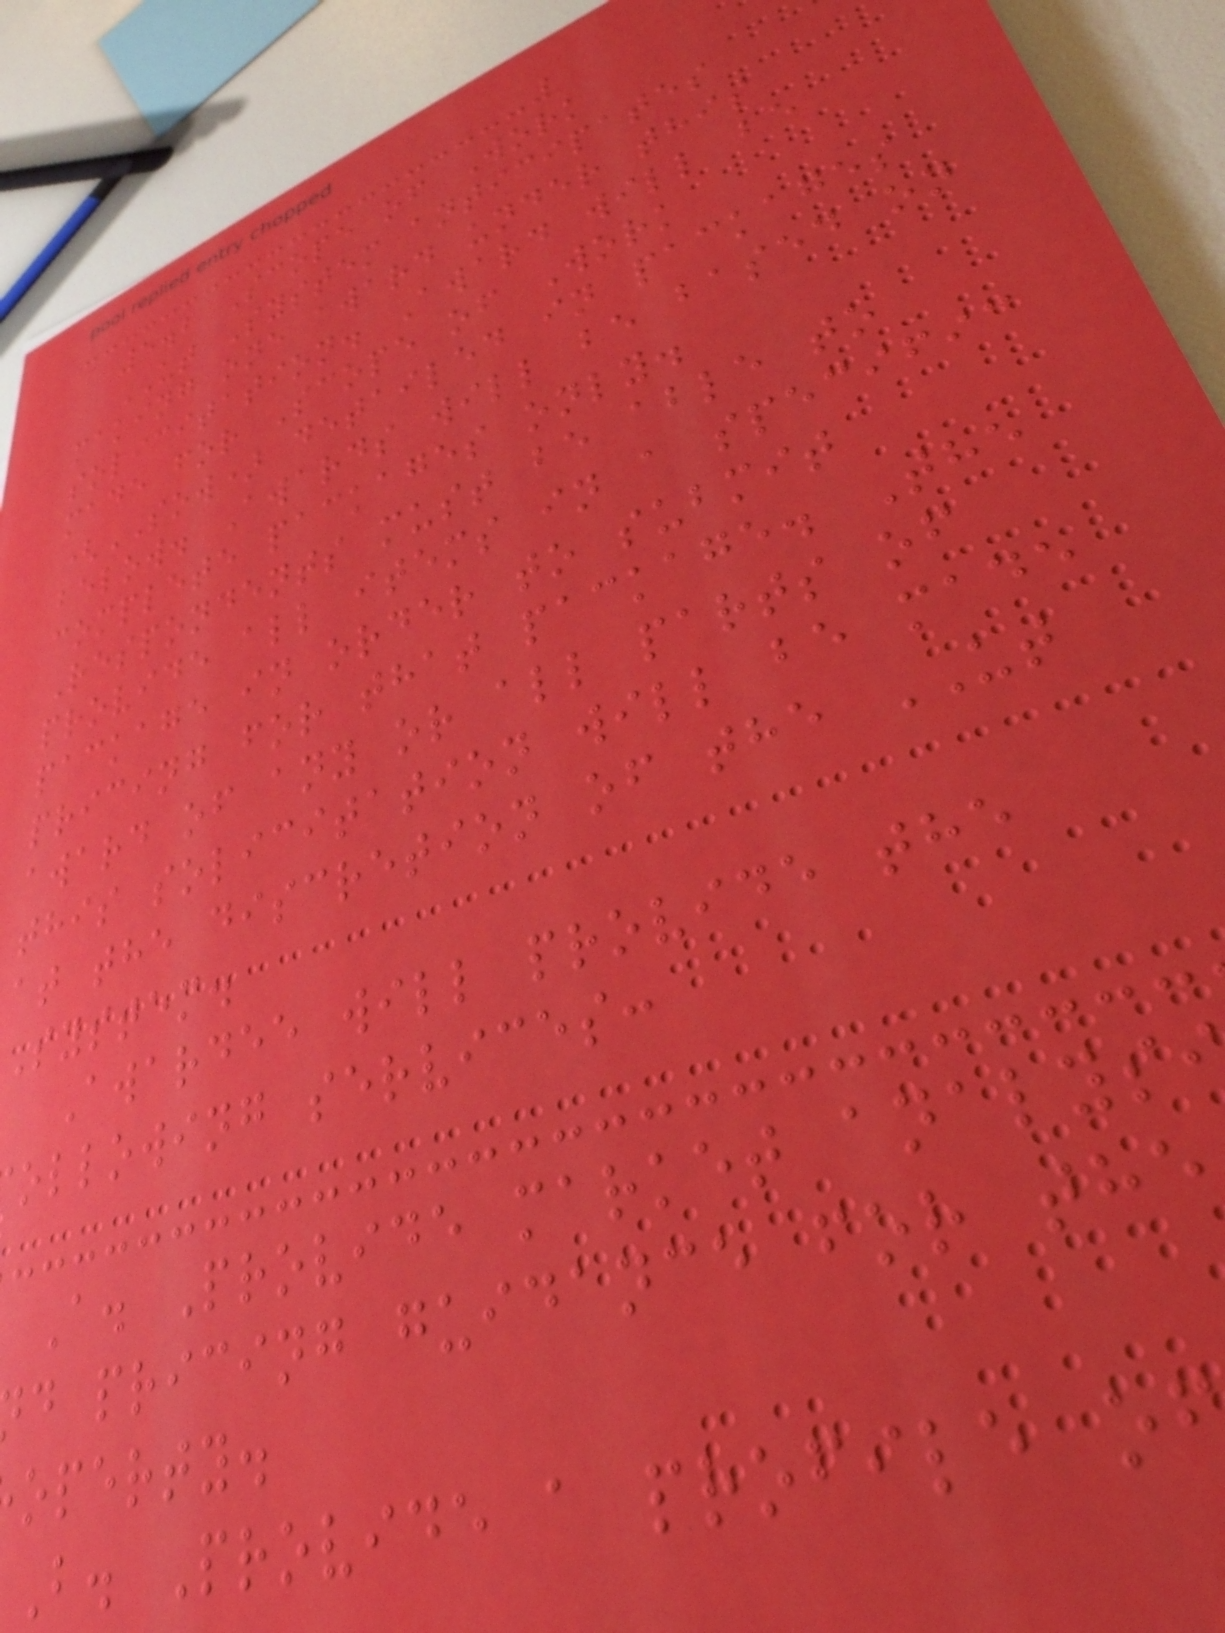5.2 Scope of Work
UT System anticipates
making one award under this
solicitation. Award will be
made for Scope of Work
(SOW) detailed in packages
below. Awards will be based on
complete packages only.
Respondents must be able to
provide all items in a specific
package in order to submit
pricing for that package. The
award of any or all parts of
this solicitation will be made
at the discretion of the UT
System.
Awardee will provide the
ollowing services:
A. Provide market analys
d pricing guidance for the
operty.
B. Provide a profile o
